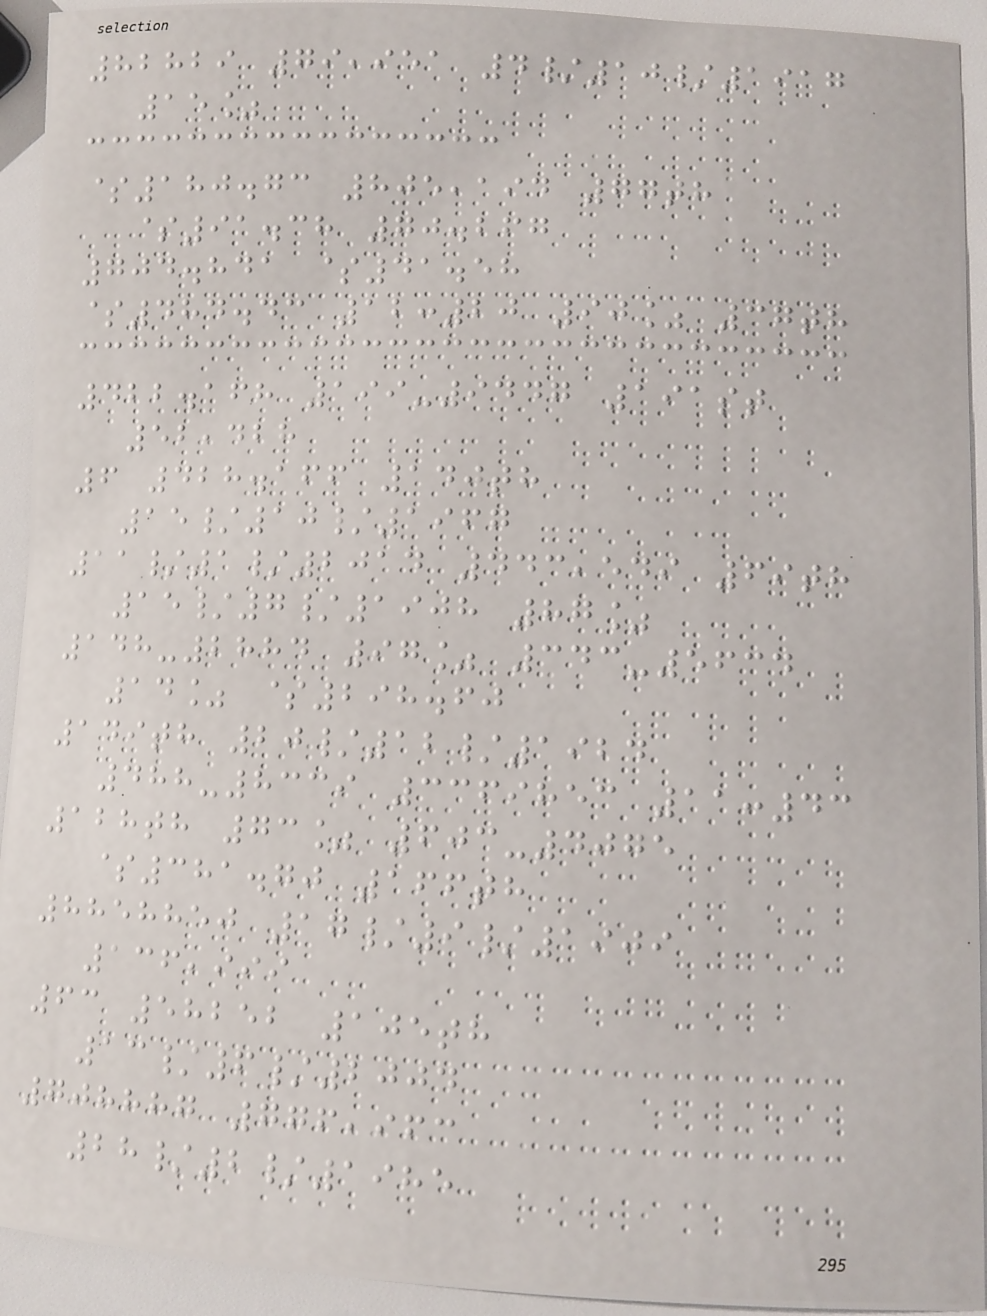82829 79,951 4/10/1917
15%
$180.73 805,194 77th
$91.38 70.267
704.841 $41.58
$484.43 12:20 90% 37th
422.168 199-9447 191st
52,428
6 428.166 140th
15/10/1967
11/1/2014 443,549 69th
15/7/1908 87%
148-2884 97% 343-5634
14% $298.60
149th 20/12/1924
488-8339 3369853 11:43
128th 73% 603-4075
$381.70 166th
8858850 17/9/1909
136,999
63 58252 105th
13/6/2004
708887 776,963
28/2/1985
